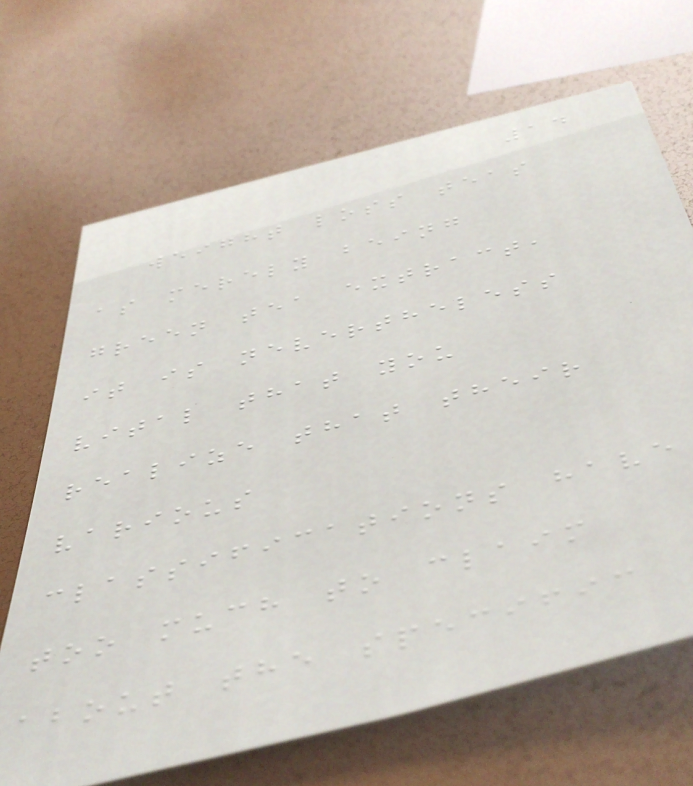14
weight loss teas
as merely being
green tea extract,
it is nevertheless
vital that you
realize that their
various
classifications have
too much to claim
about the specific
